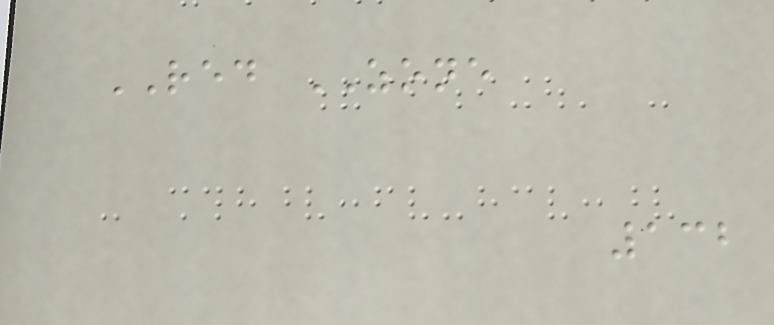RED ZONE
132
